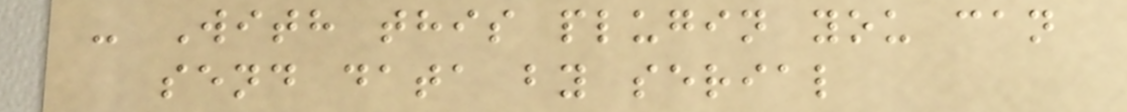- With this plugin you can
send data by serial
